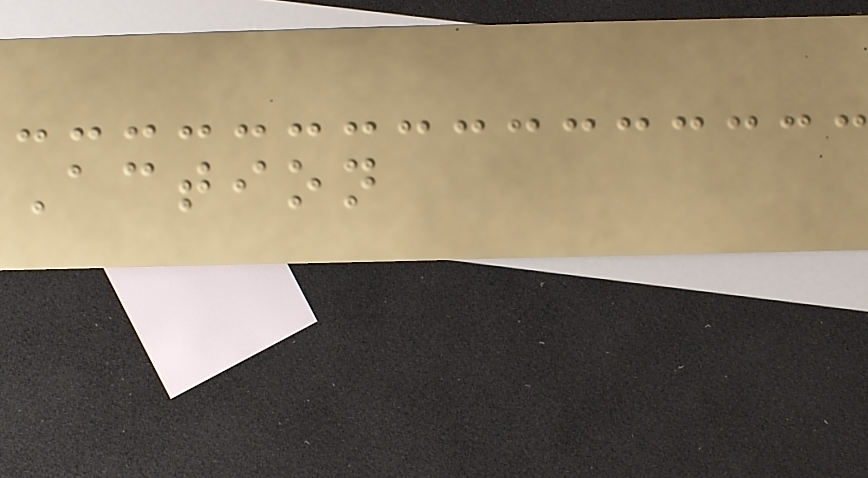Action
